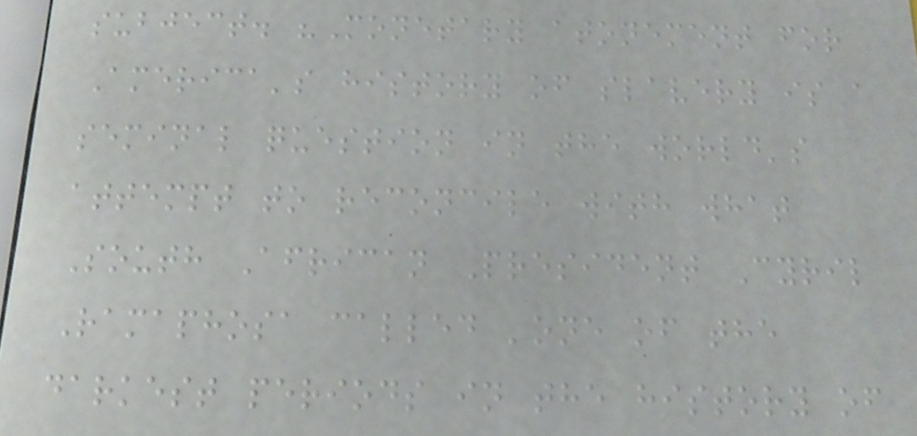subject. "Monetary atonement for
America's history of slavery is a
seminal question in the world's
attempt to reconcile with what
South African President Cyril
Ramaphosa called 'one of the
darkest periods in the history of
